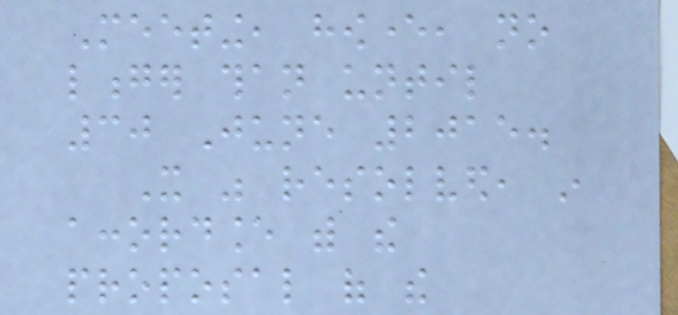Meeting, however, no
longer than until
30 June 2015.
It was resolved, in
accordance with the
proposal of the
